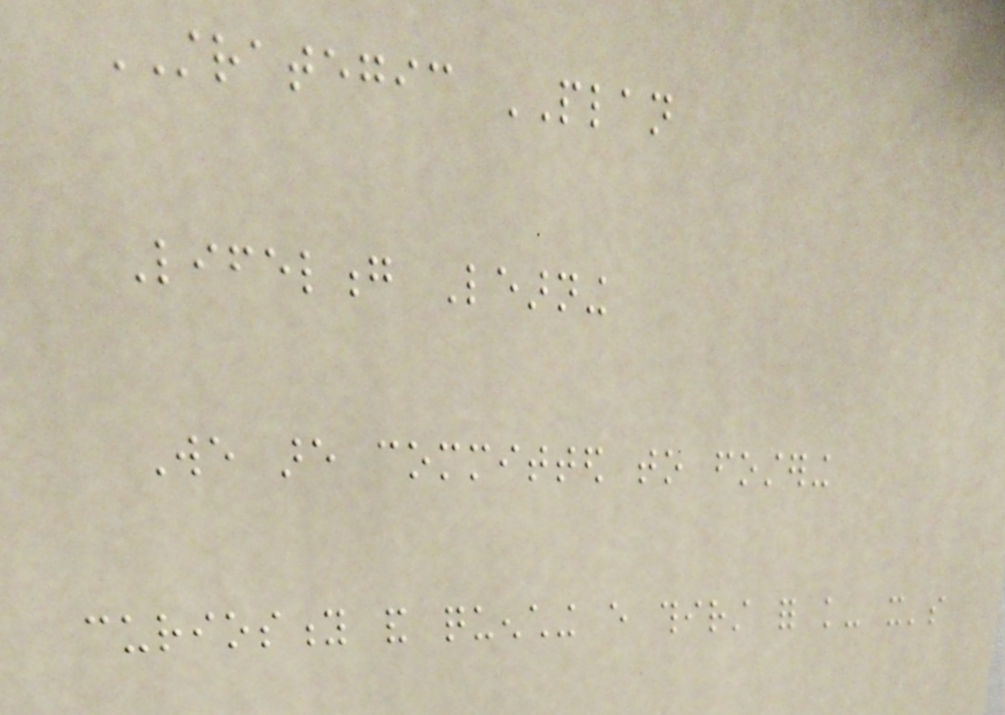STRATEGIC PLAN
Lifelong Learning
We are committed to fostering
curiosity and quenching every thirst for knowledge- it's
